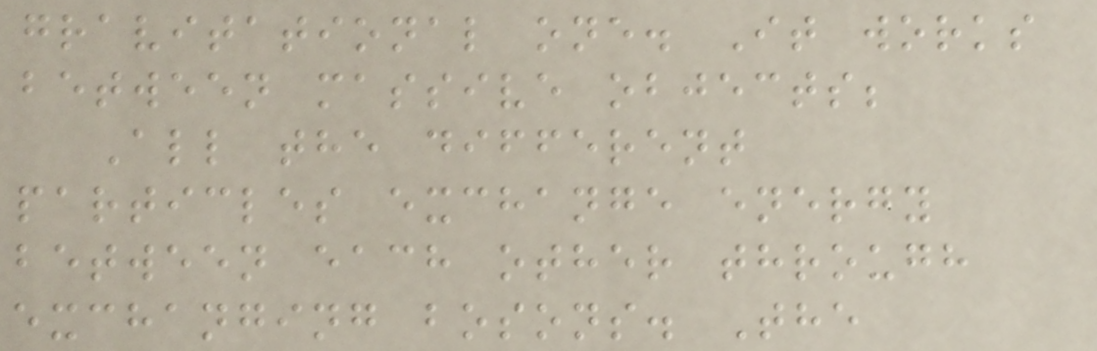gravitational one. It works
between massive objects;
All the different
particles exchange energy
between each other through
exchanging bosons. The
